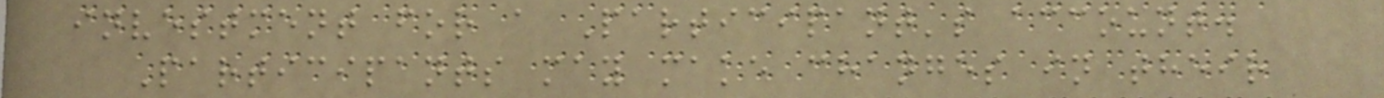investment for a Participant's account.
Participants may make changes in their
